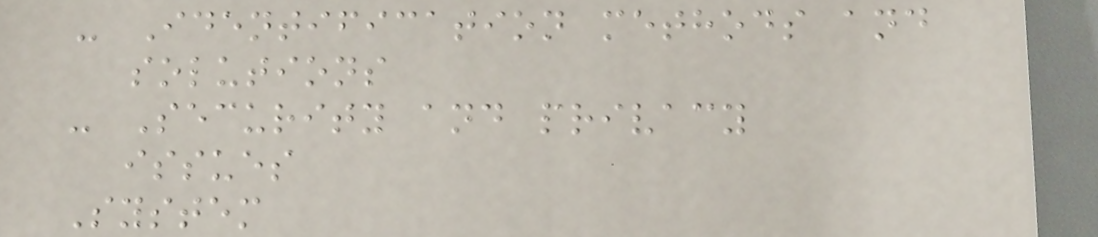- Identification methods and
solutions
- Security and privacy
issues
System
